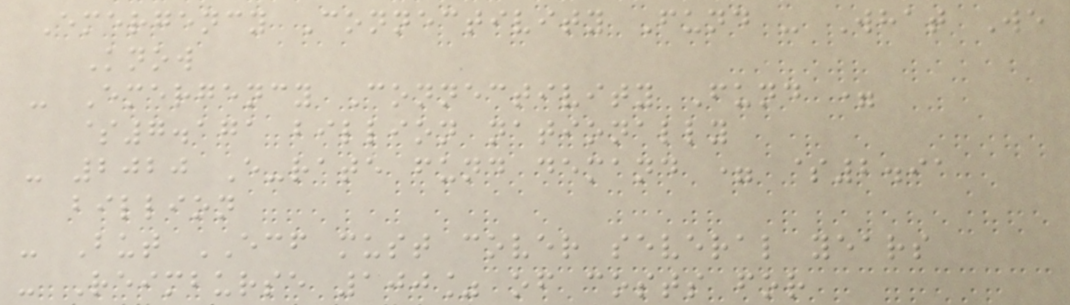Emergency Connectivity Fund - What We
Know
- Emergency Connectivity Fund =
$7.171 billion nationally
- 2020 E-rate fund demand = $2.91
billion
- But ECF must cover several years
- Reimburse 100% of costs for
